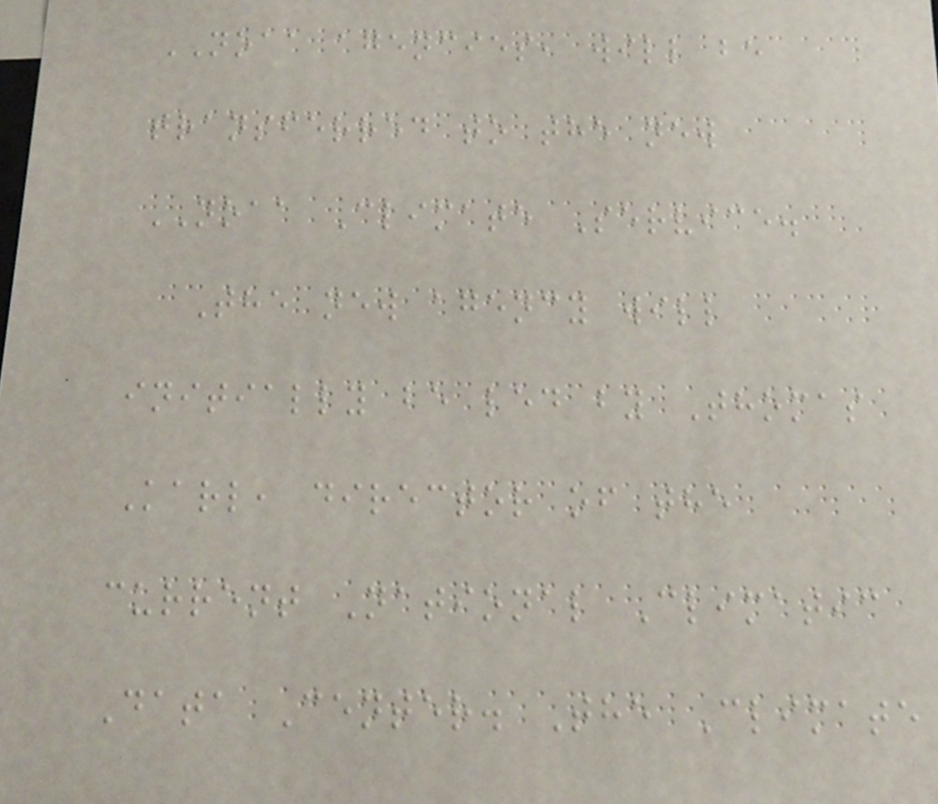NOAA agencies, will be
transferred to the new
NOAA Climate Service.
The new agency will
initially be led by Thomas
Karl, director of the
current National Climatic
Data Center. The Climate
